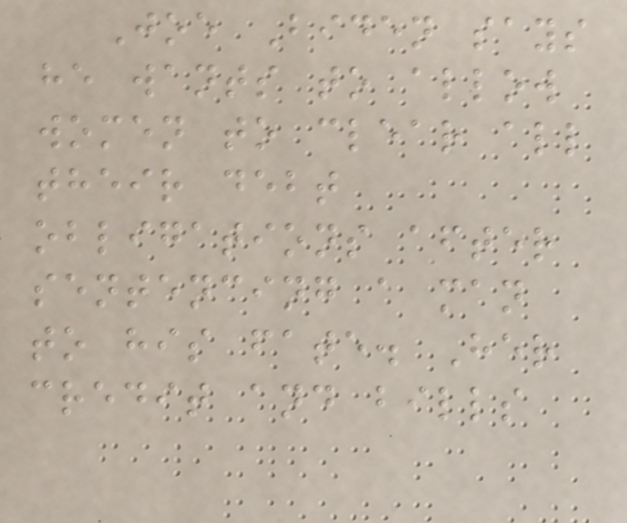Joe Biden says
he wants to allow
women to clear all
their debt
obligations after
sentencing a man
to his fate. Her
credit and bills
